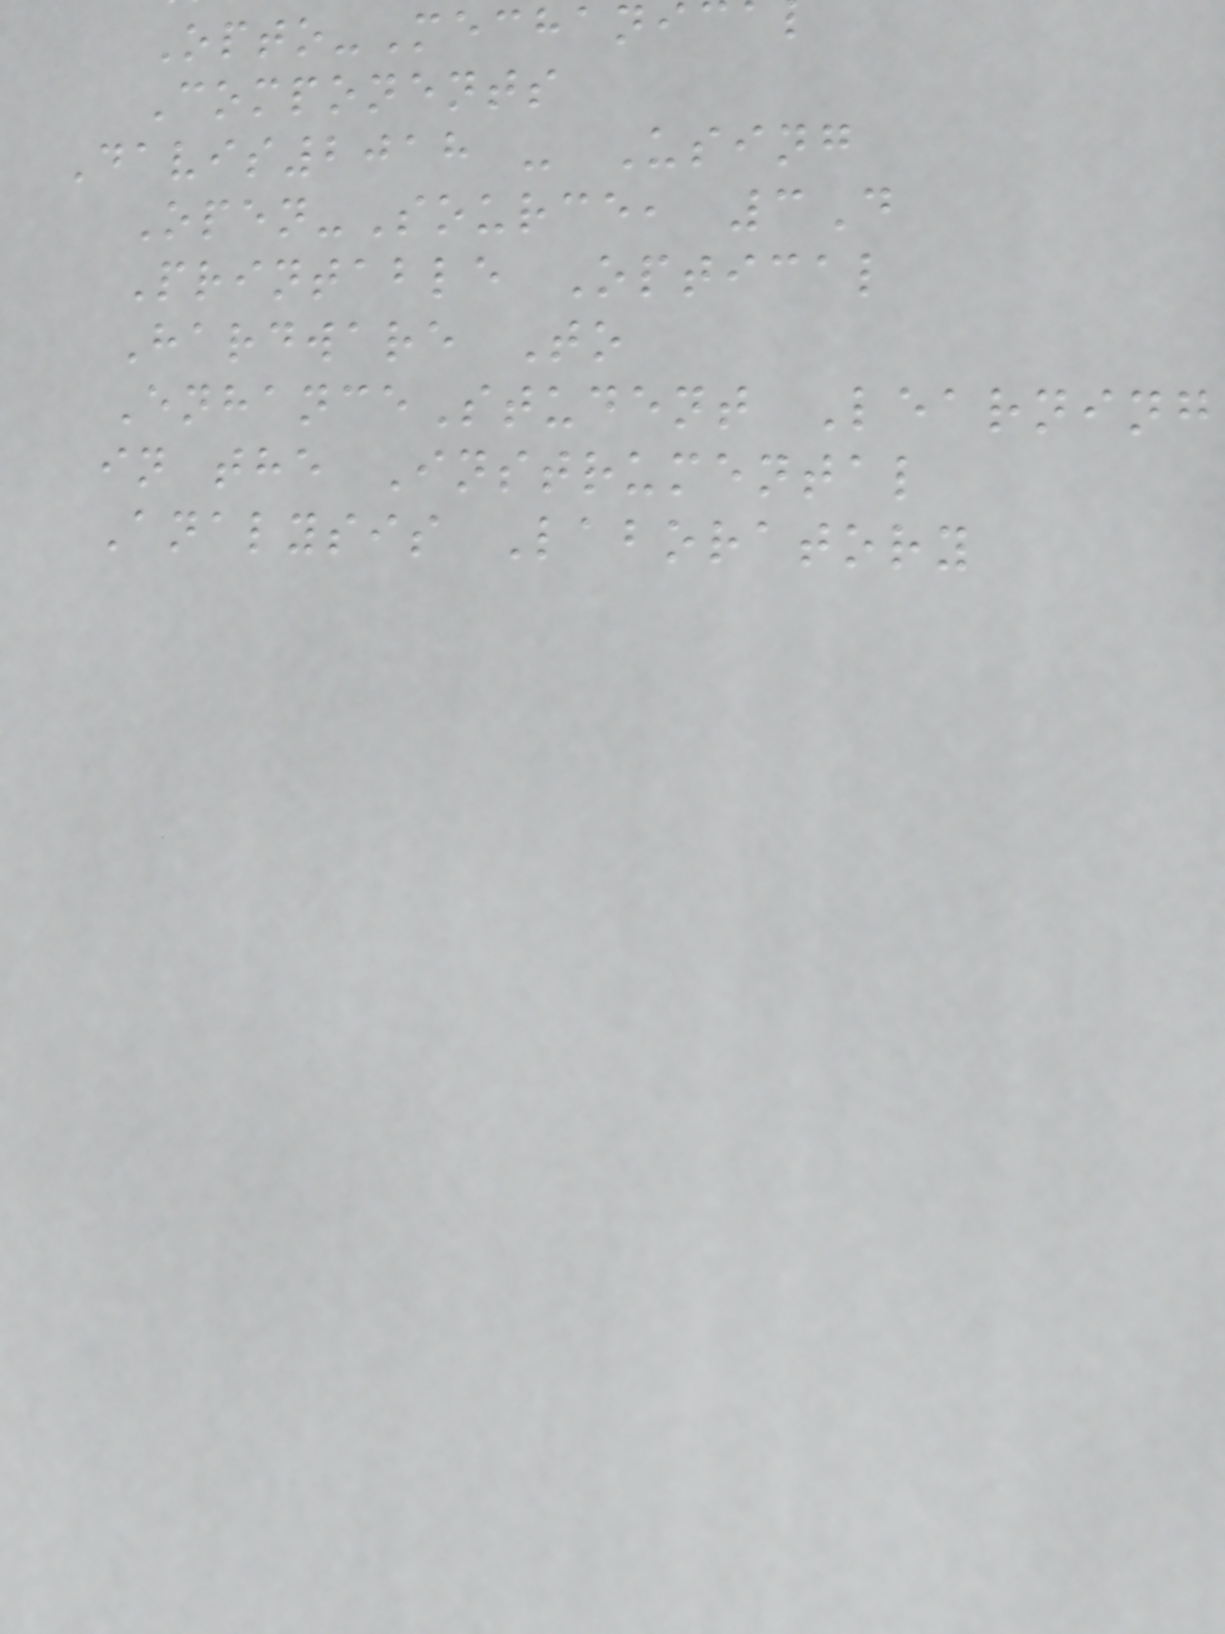Opto-Mechani
Components
Davis2018 - Using
Open-Source, 3D
Printable Optical
Hardware To
EnhanceStudent Learning
in the Instrumental
Analysis Laboratory
